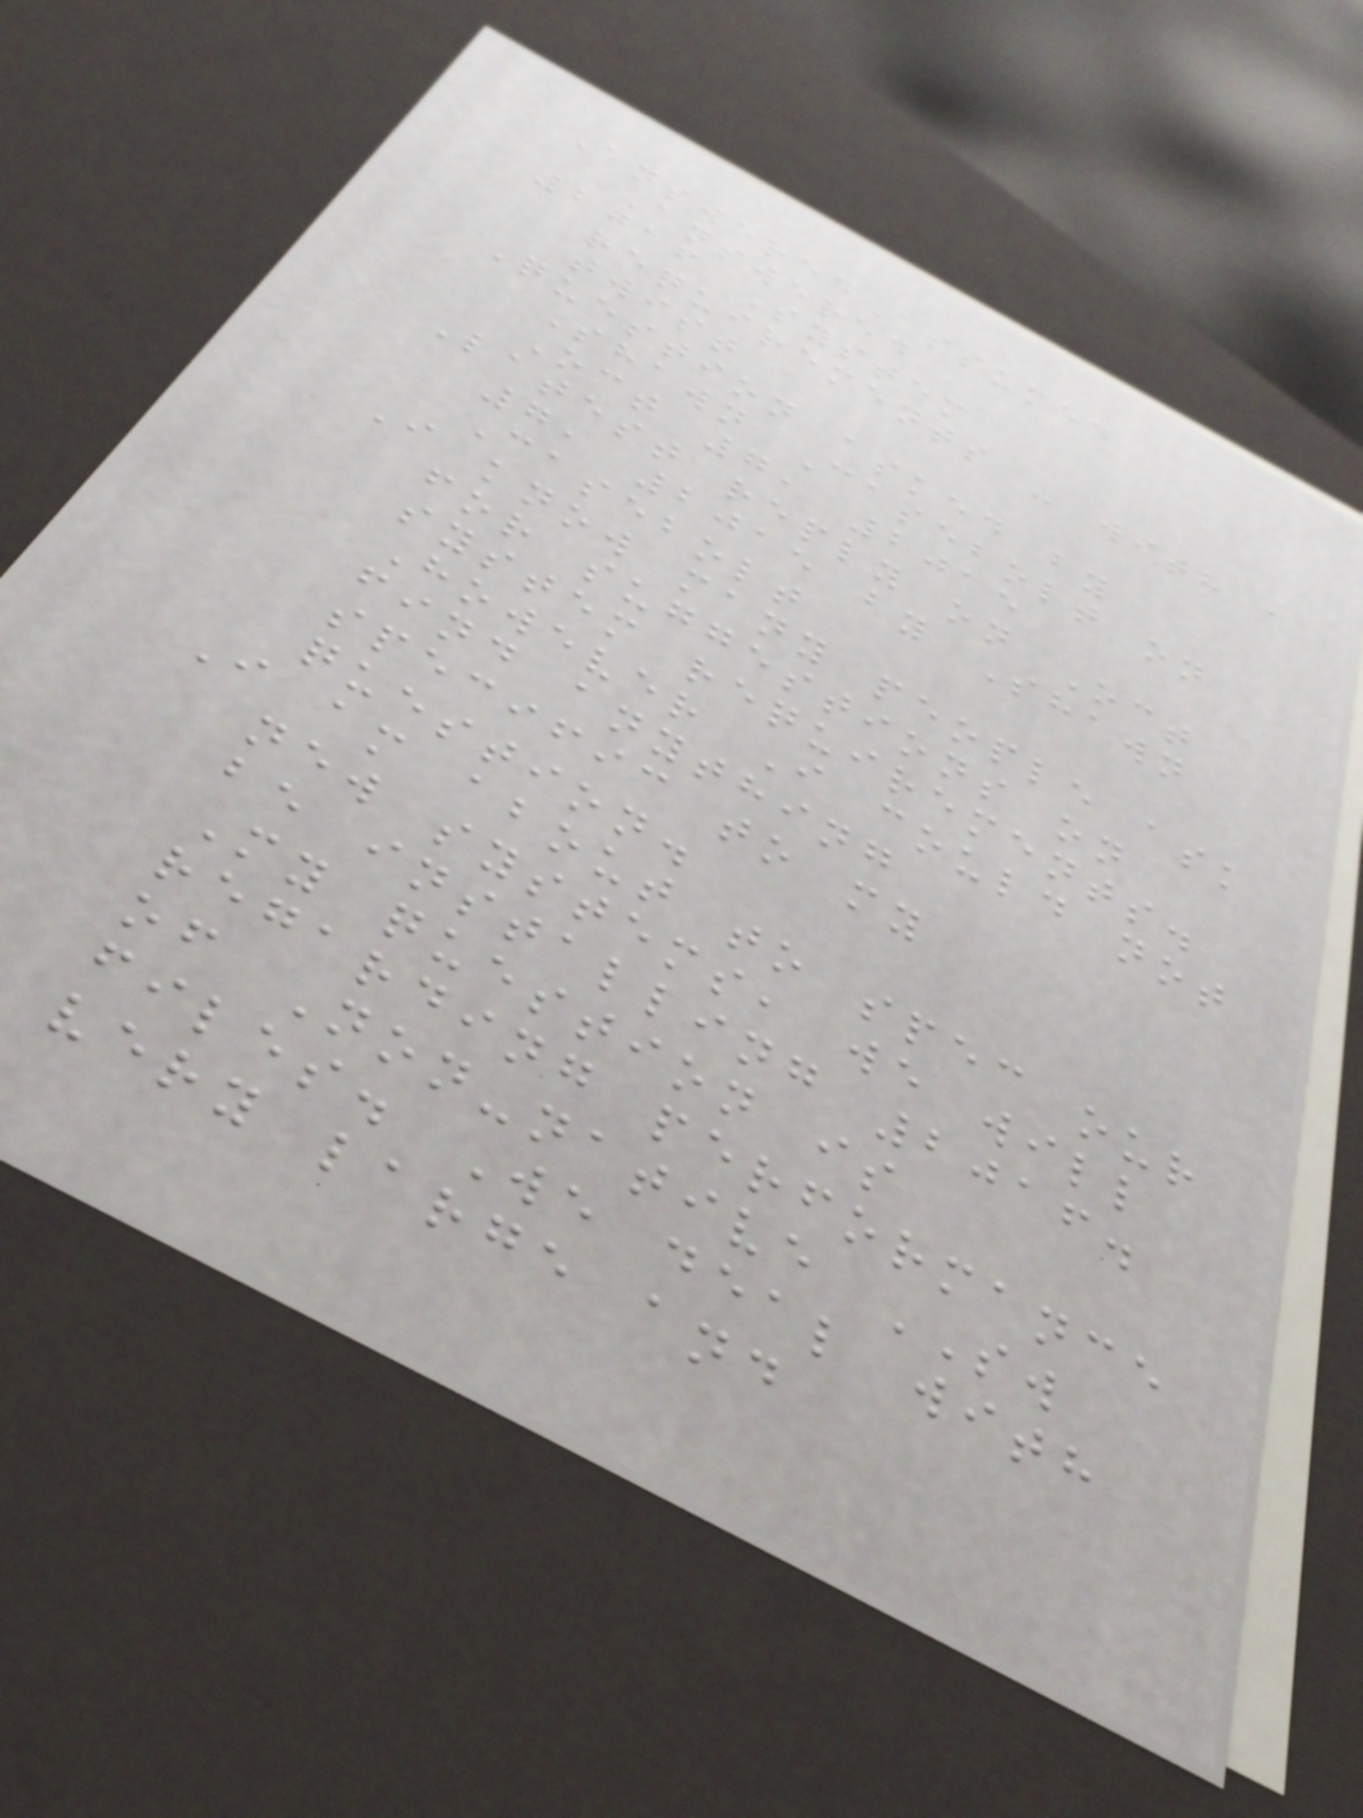AnsweredAssumed
Answered
2016 System
requirements - with a
twist
Question asked by
Shawn Casebolt on
Oct 7, 2015
Latest reply on Oct
7, 2015 by Shawn
Casebolt
I know many people ask
for suggestions on
system requirements.
However I could not
find anything
specific to my
question.
I am about to spec our
new systems, we will
be installing 2016.
My question is
regarding performance
of Non-native SW
files. We deal with
very large and
